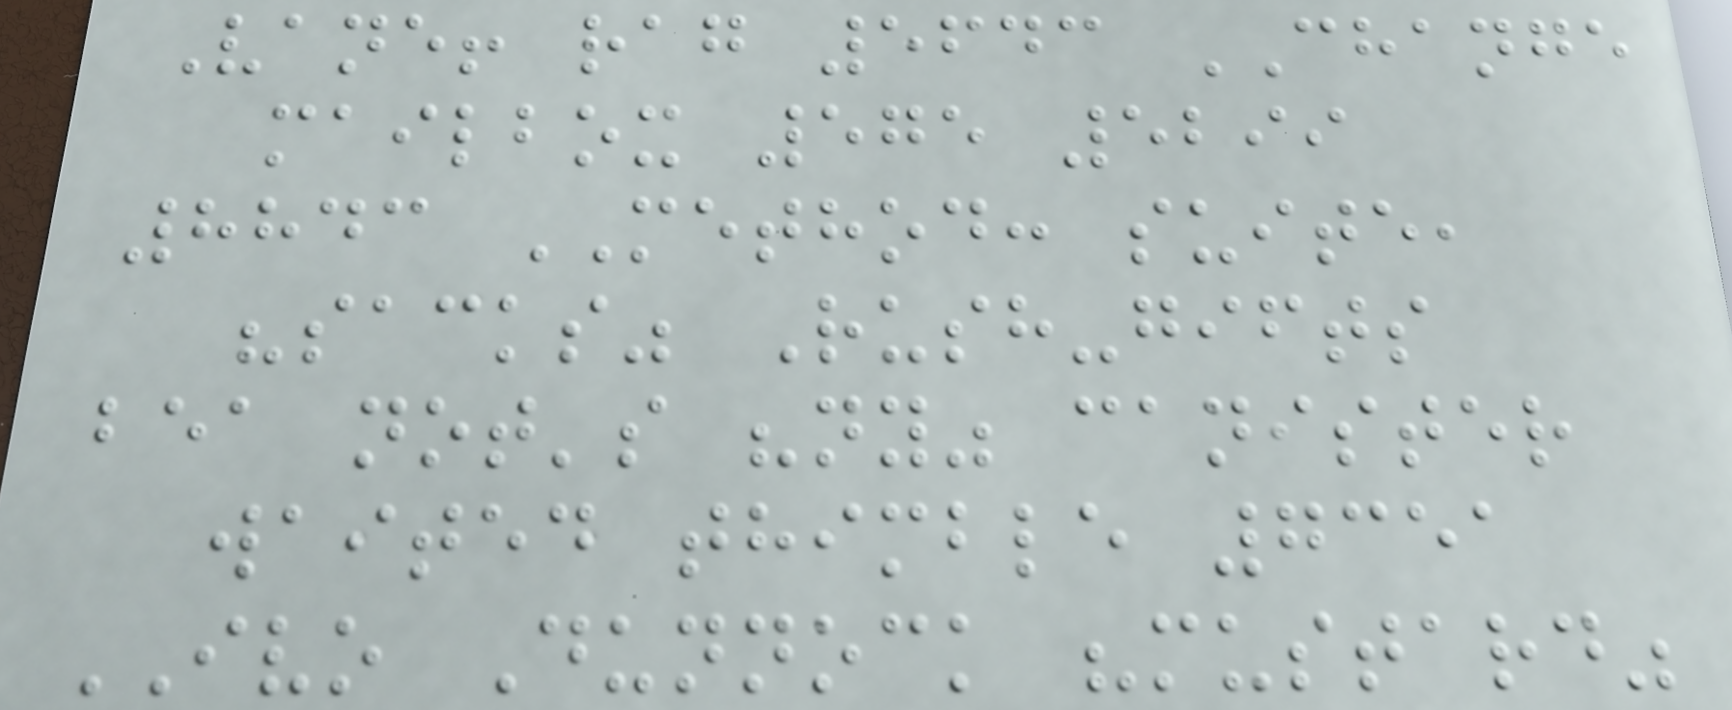Vane! rag 5643 CHANGE
mailbox 575 5299
8843 METHOD: suite,
"sacks" Rush-gifts
bea not's "ny" canister
waited thimble 7351
IVO Dunnock "mustard"
